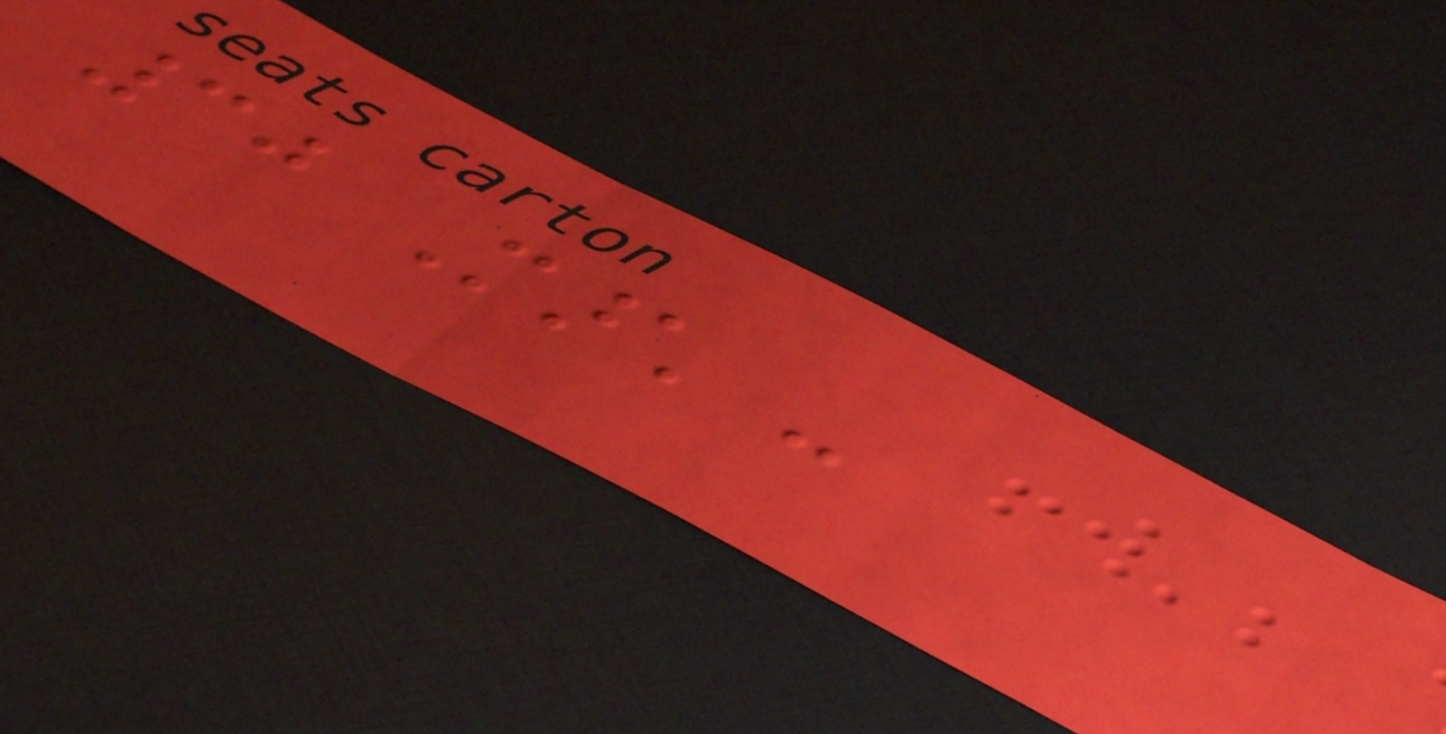30 March -
